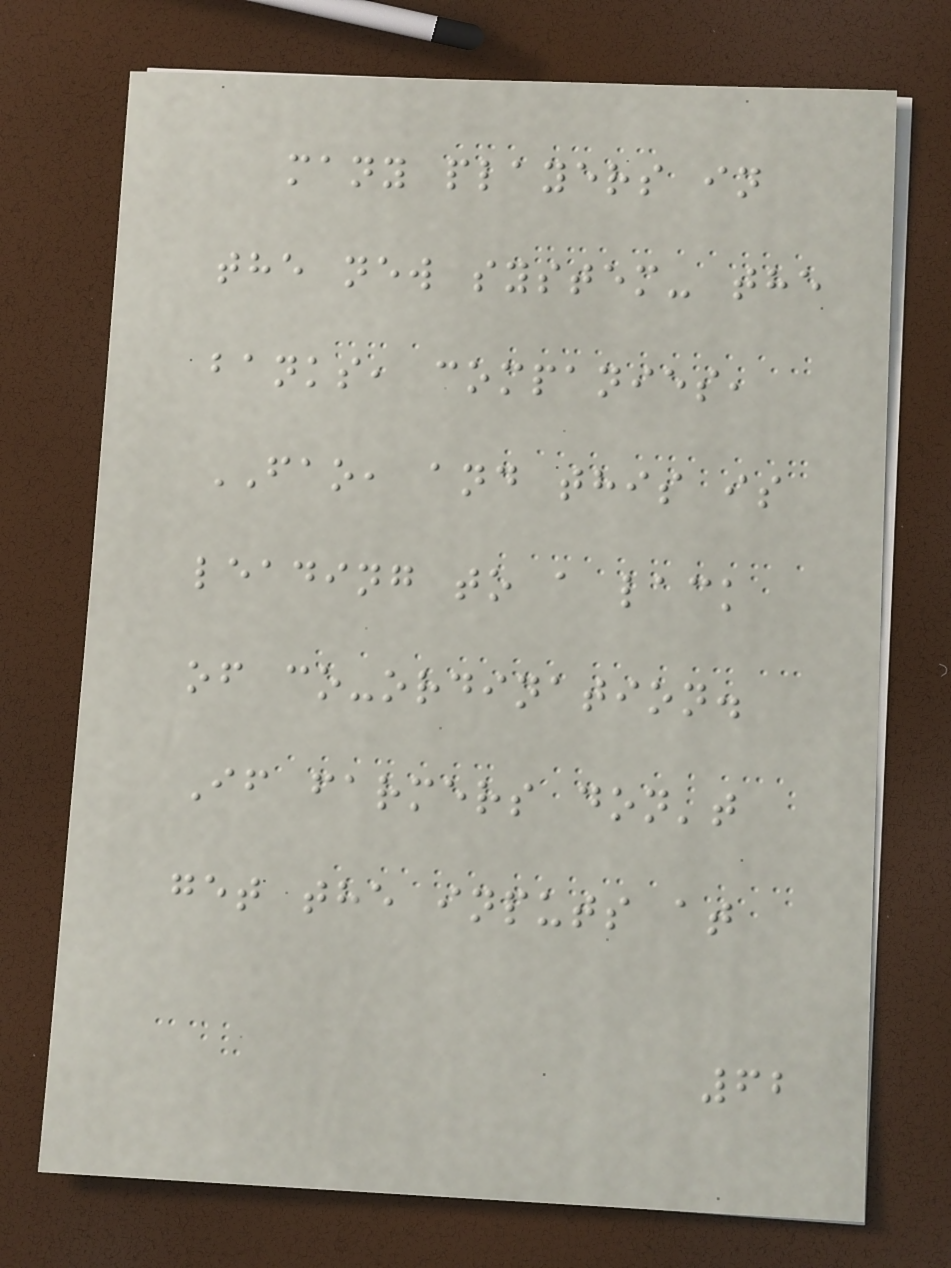many players in
the new system- the
banks, companies,
FAO, and this is
leading to a lack
of co-ordination.
If farmers don't
get the inputs at
62
